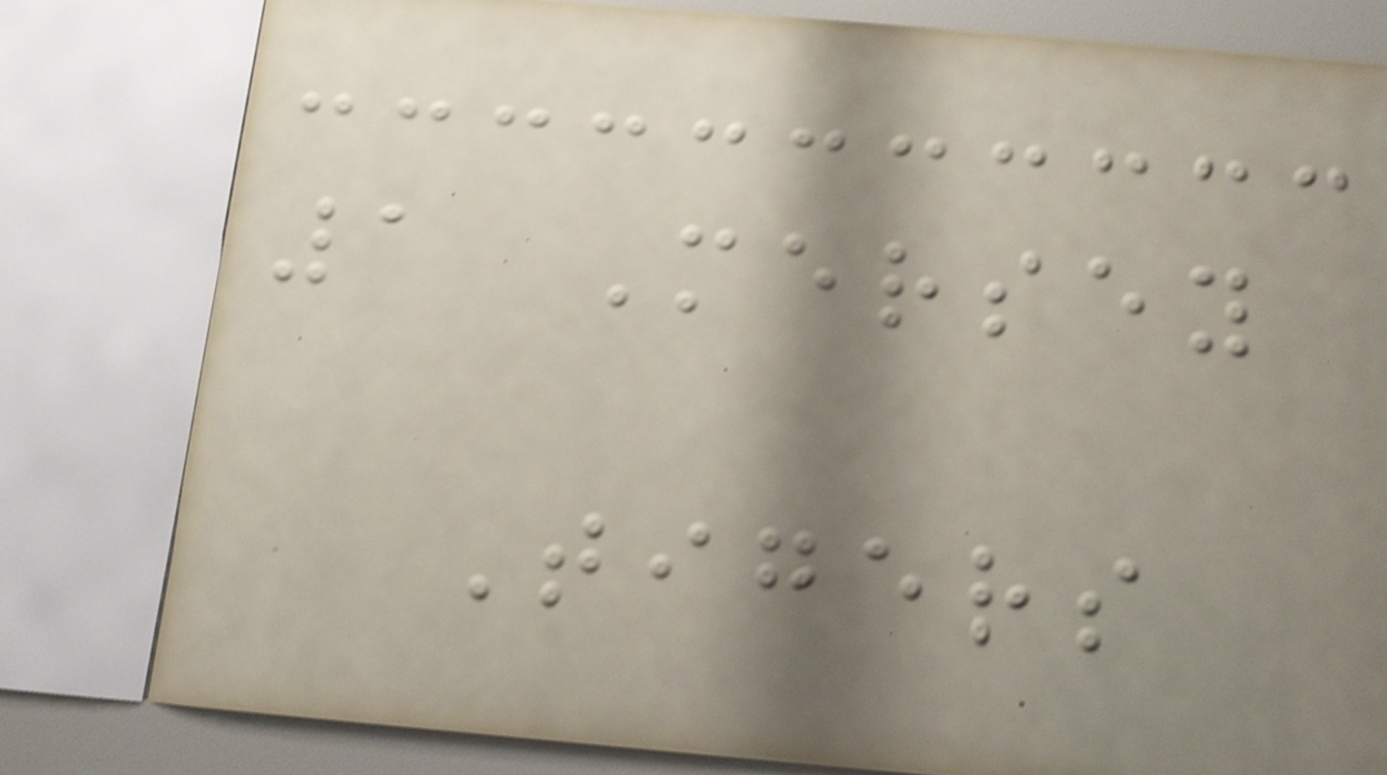1 Mersey
Tigers
